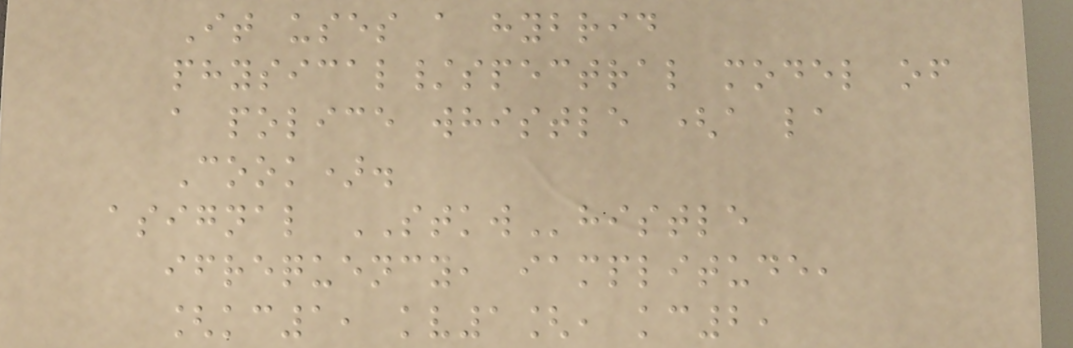It uses a hybrid
physical/spectral model of
a police whistle (a la
Cook).
asignal STKWhistle
ifrequency, iamplitude,
[kc1, kv1[, kc2,
